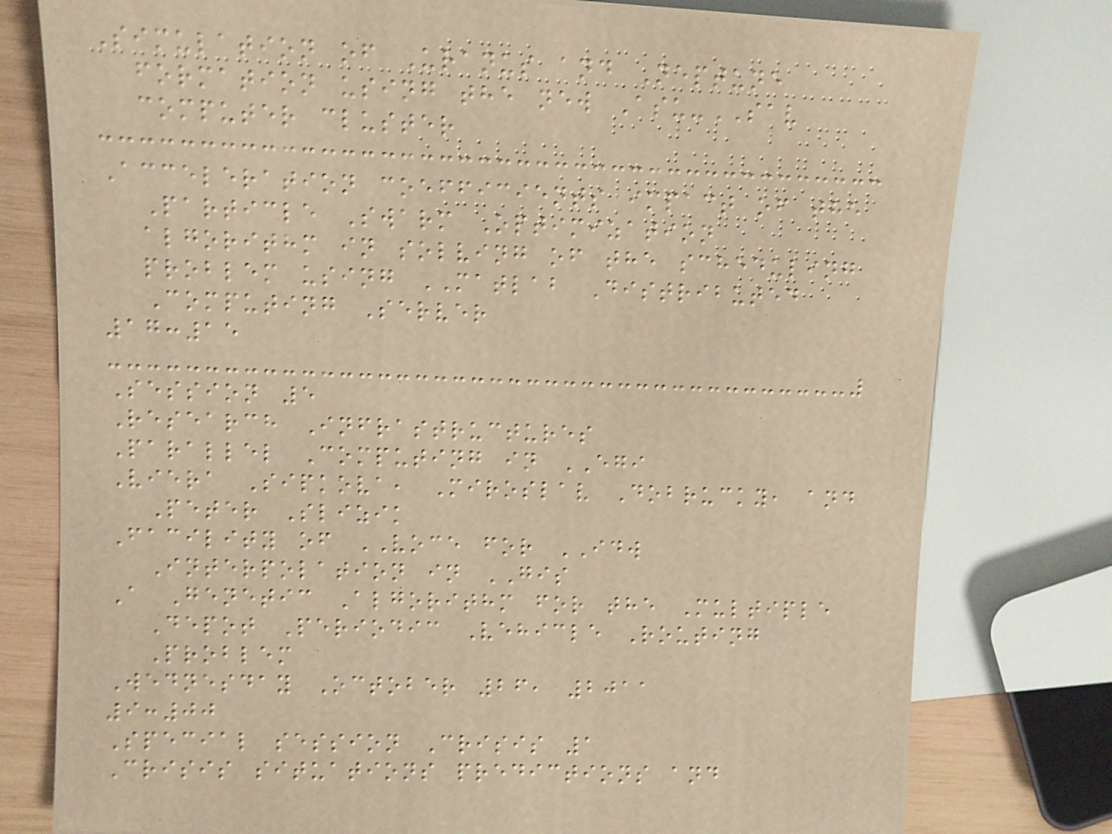Simulation of Uranus and Neptune
formation using the new Asu-SAV
computer cluster
Acceleration coefficients impact of the
Particle Swarm Optimization
algorithm in solving of the scheduling
problem using MATLAB Distributed
Computing Server
17:15
Session 5
Research Infrastructures
Parallel Computing in EGI
Viera Sipkova, Miroslav Dobrucky, and
Peter Slizik
Facility of VOCE for IDW
Interpolation in GIS
A Genetic Algorithm for the Multiple
Depot Periodic Vehicle Routing
Problem
Wednesday October 26, 2011
9:00
Special session Crisis 1
Crisis situations predictions and
